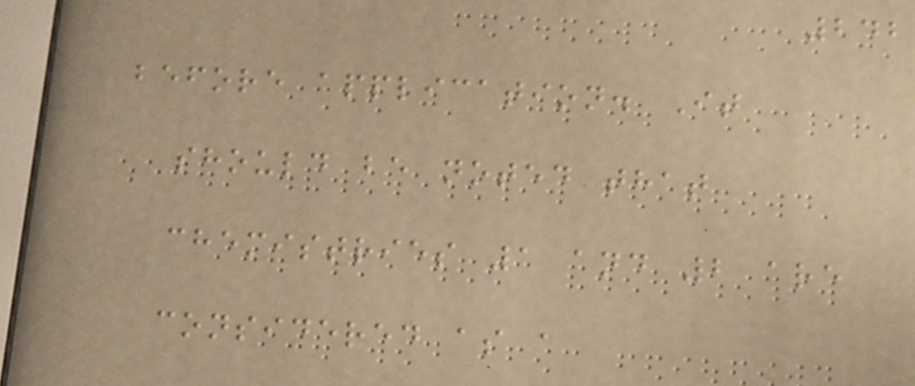242
before application. It
should be noted that
chemistries 1 and 2 are
considered as a
